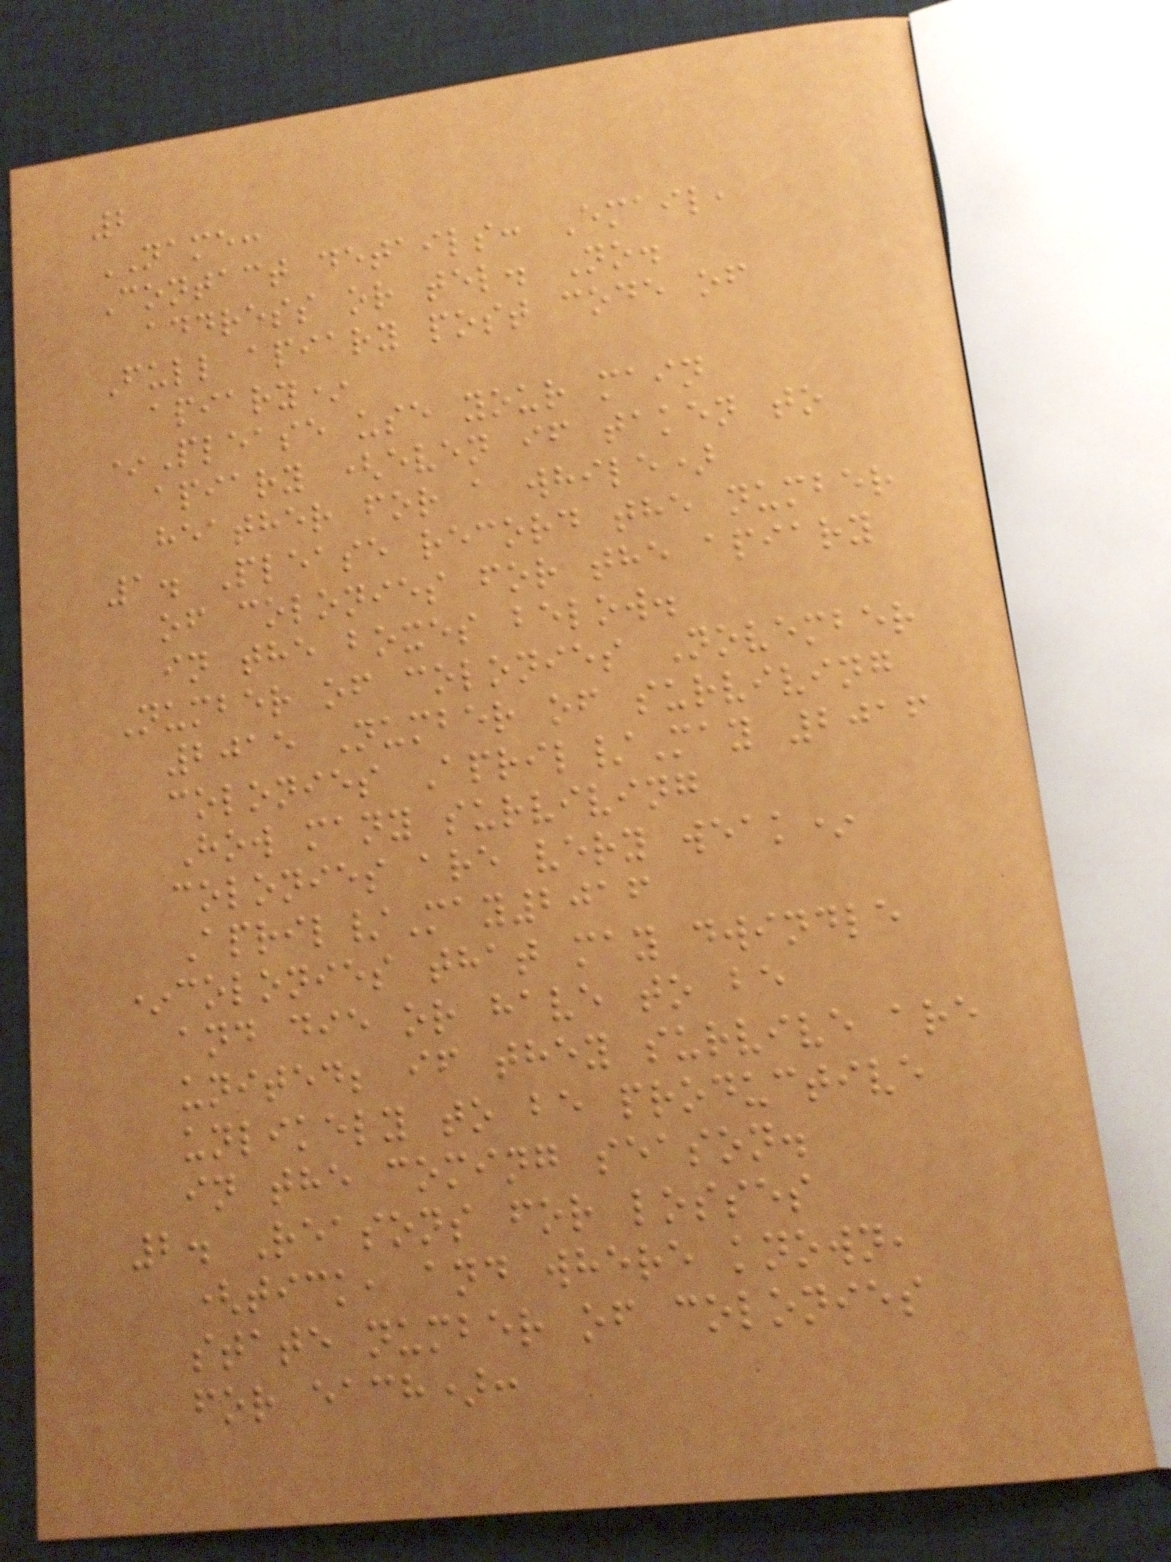2
NAME:
Contact details: Email,
address or tel. No.
Full apiary post code of
apiary*
*Please use your main
apiary (even if taken to
heather for a while)
1. Please record the number
of colonies for the apiary
in the boxes below.
Number of colonies November
2015 Number of surviving
colonies April/May 2016
How many surviving
colonies are very weak*
April/May2016
*colonies that may dwindle
and die or have to be
united; if they survive are
unlikely to be productive
in the coming season.
2. Reasons for losses
(tick, and where known,
state number of colonies
for each):
